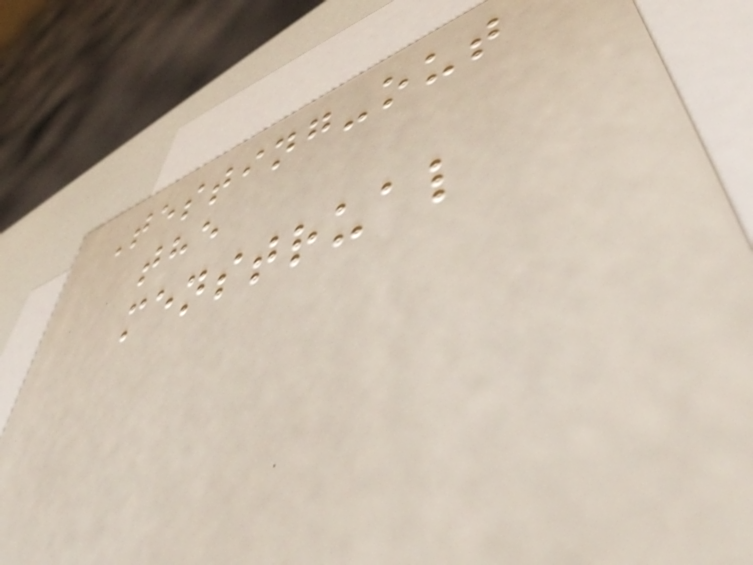Testing-out
the
menstrual
